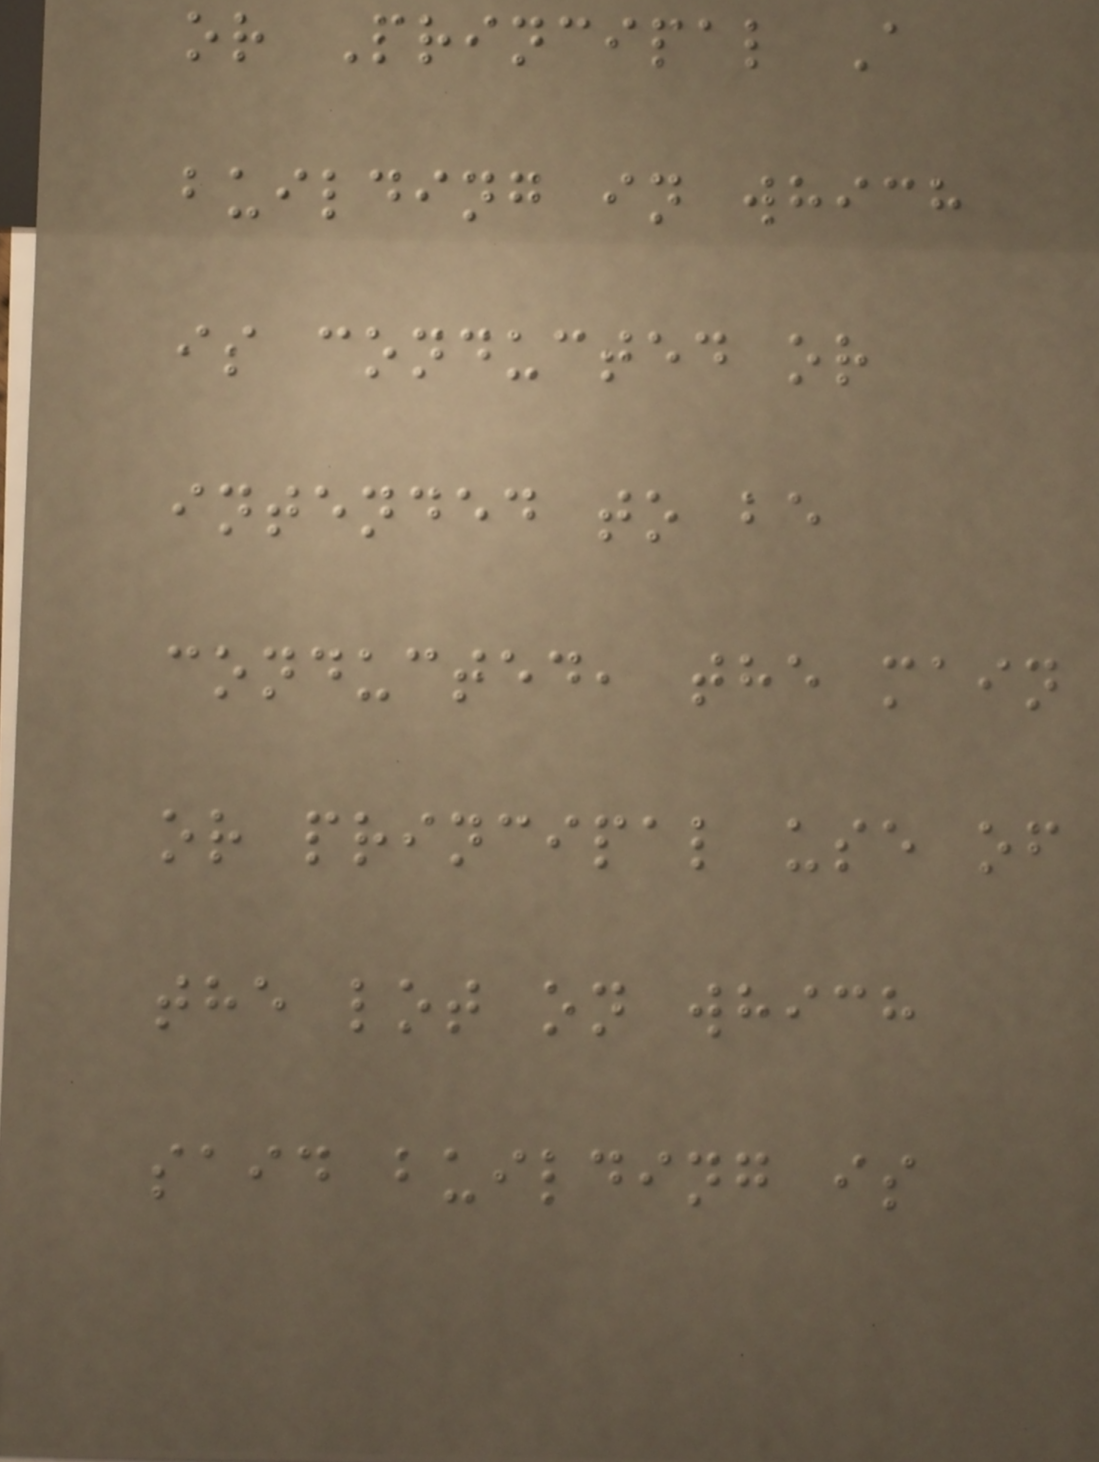or Principal A
building in which
is conducted or
intended to be
conducted, the main
or principal use of
the lot on which
said building is
